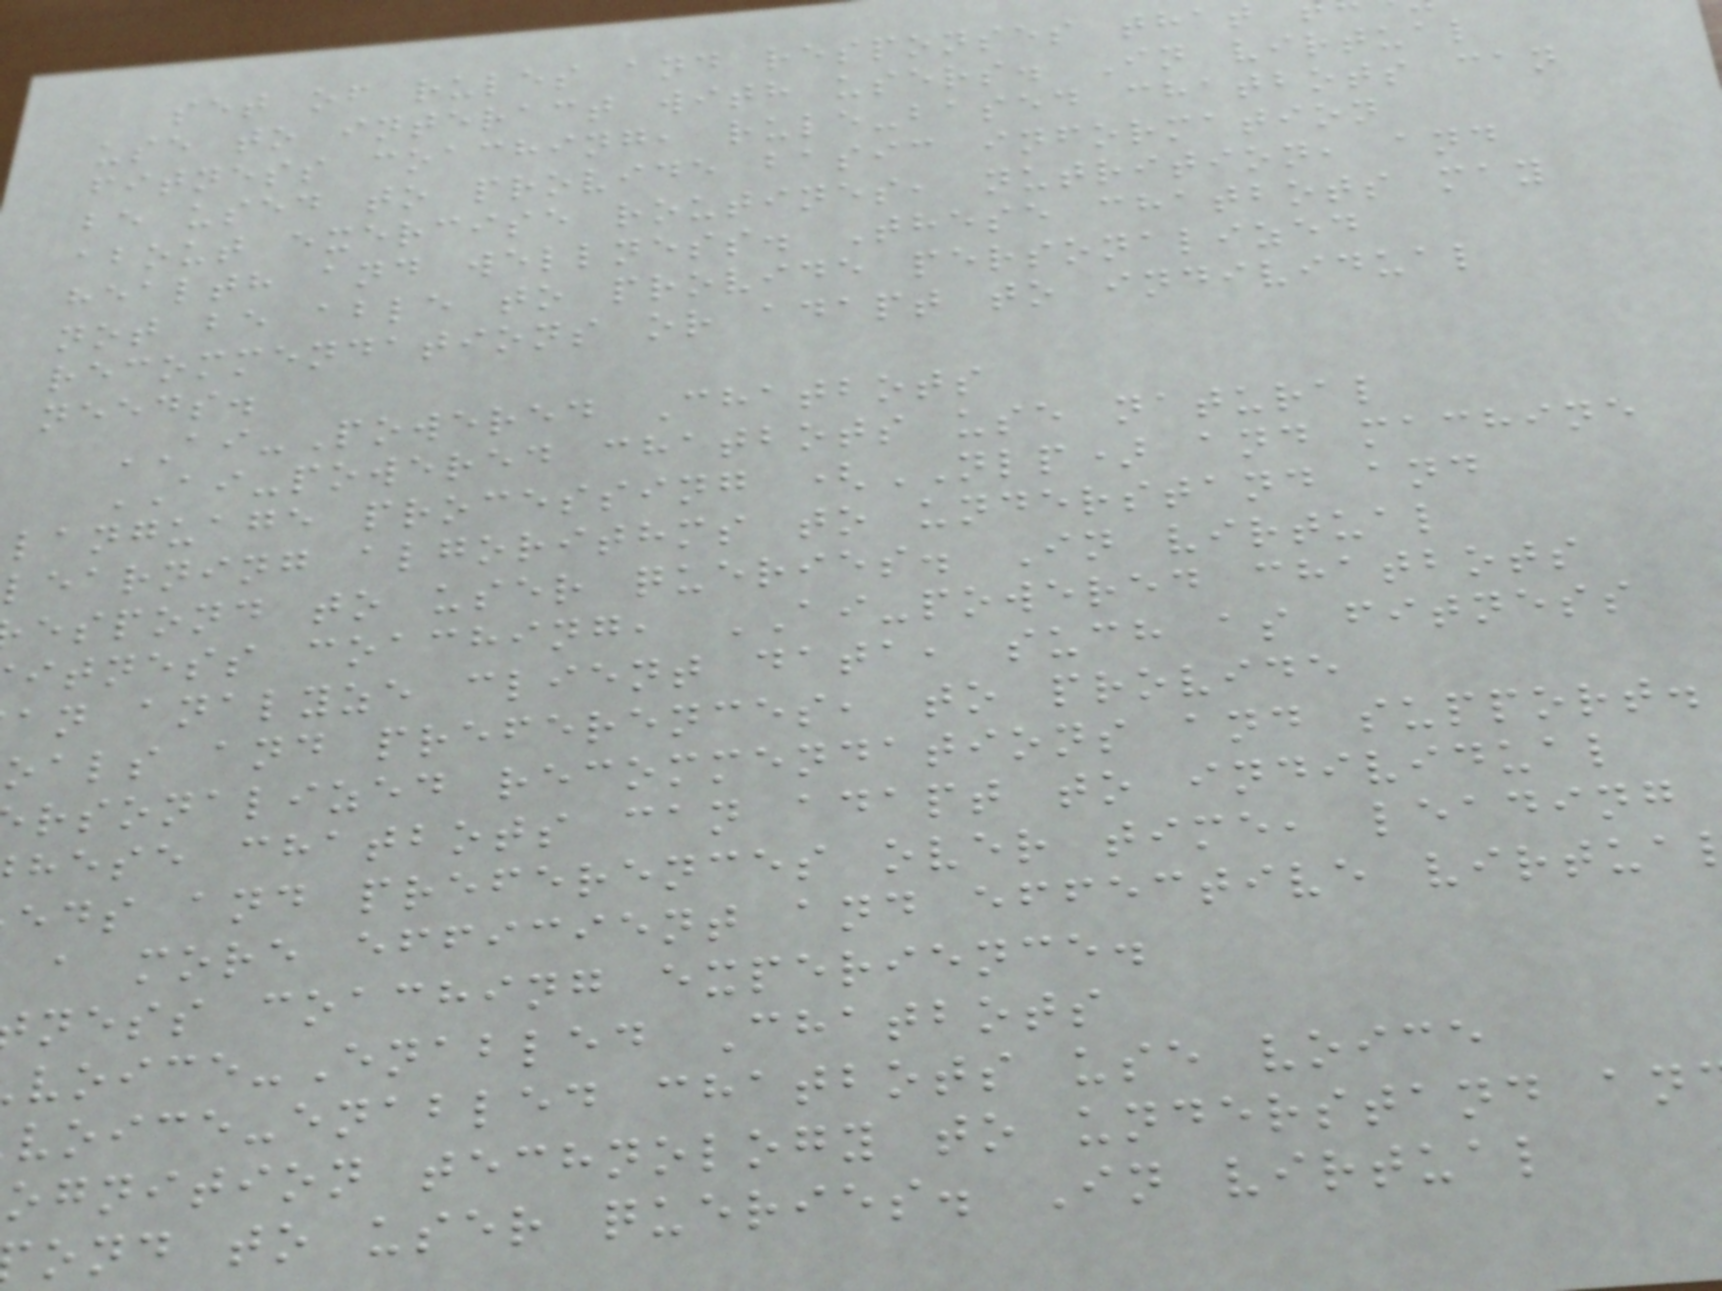set of rules and responses that
use to interact with users. In virtual
fitness coaching, rule-based chatbots can
be used to provide basic information
about exercise routines, nutrition, and
health and wellness. These chatbots may
not be able to provide personalized
recommendations or adapt to individual
needs.
AI-Powered Chatbots
AI-powered chatbots use natural
language processing (NLP) and machine
learning algorithms to understand and
espond to user queries. In virtual
itness coaching, AI-powered chatbots
an analyze client data, such as fitness
oals and preferences, to provide
rsonalized recommendations and support.
hese chatbots can adapt to individual
eds and preferences over time, leading
a more efficient and effective virtua
ness coaching experience.
oice-Enabled Chatbots
voice-enabled chatbots use voice
ognition technology to understand an
ond to user queries. In virtual
